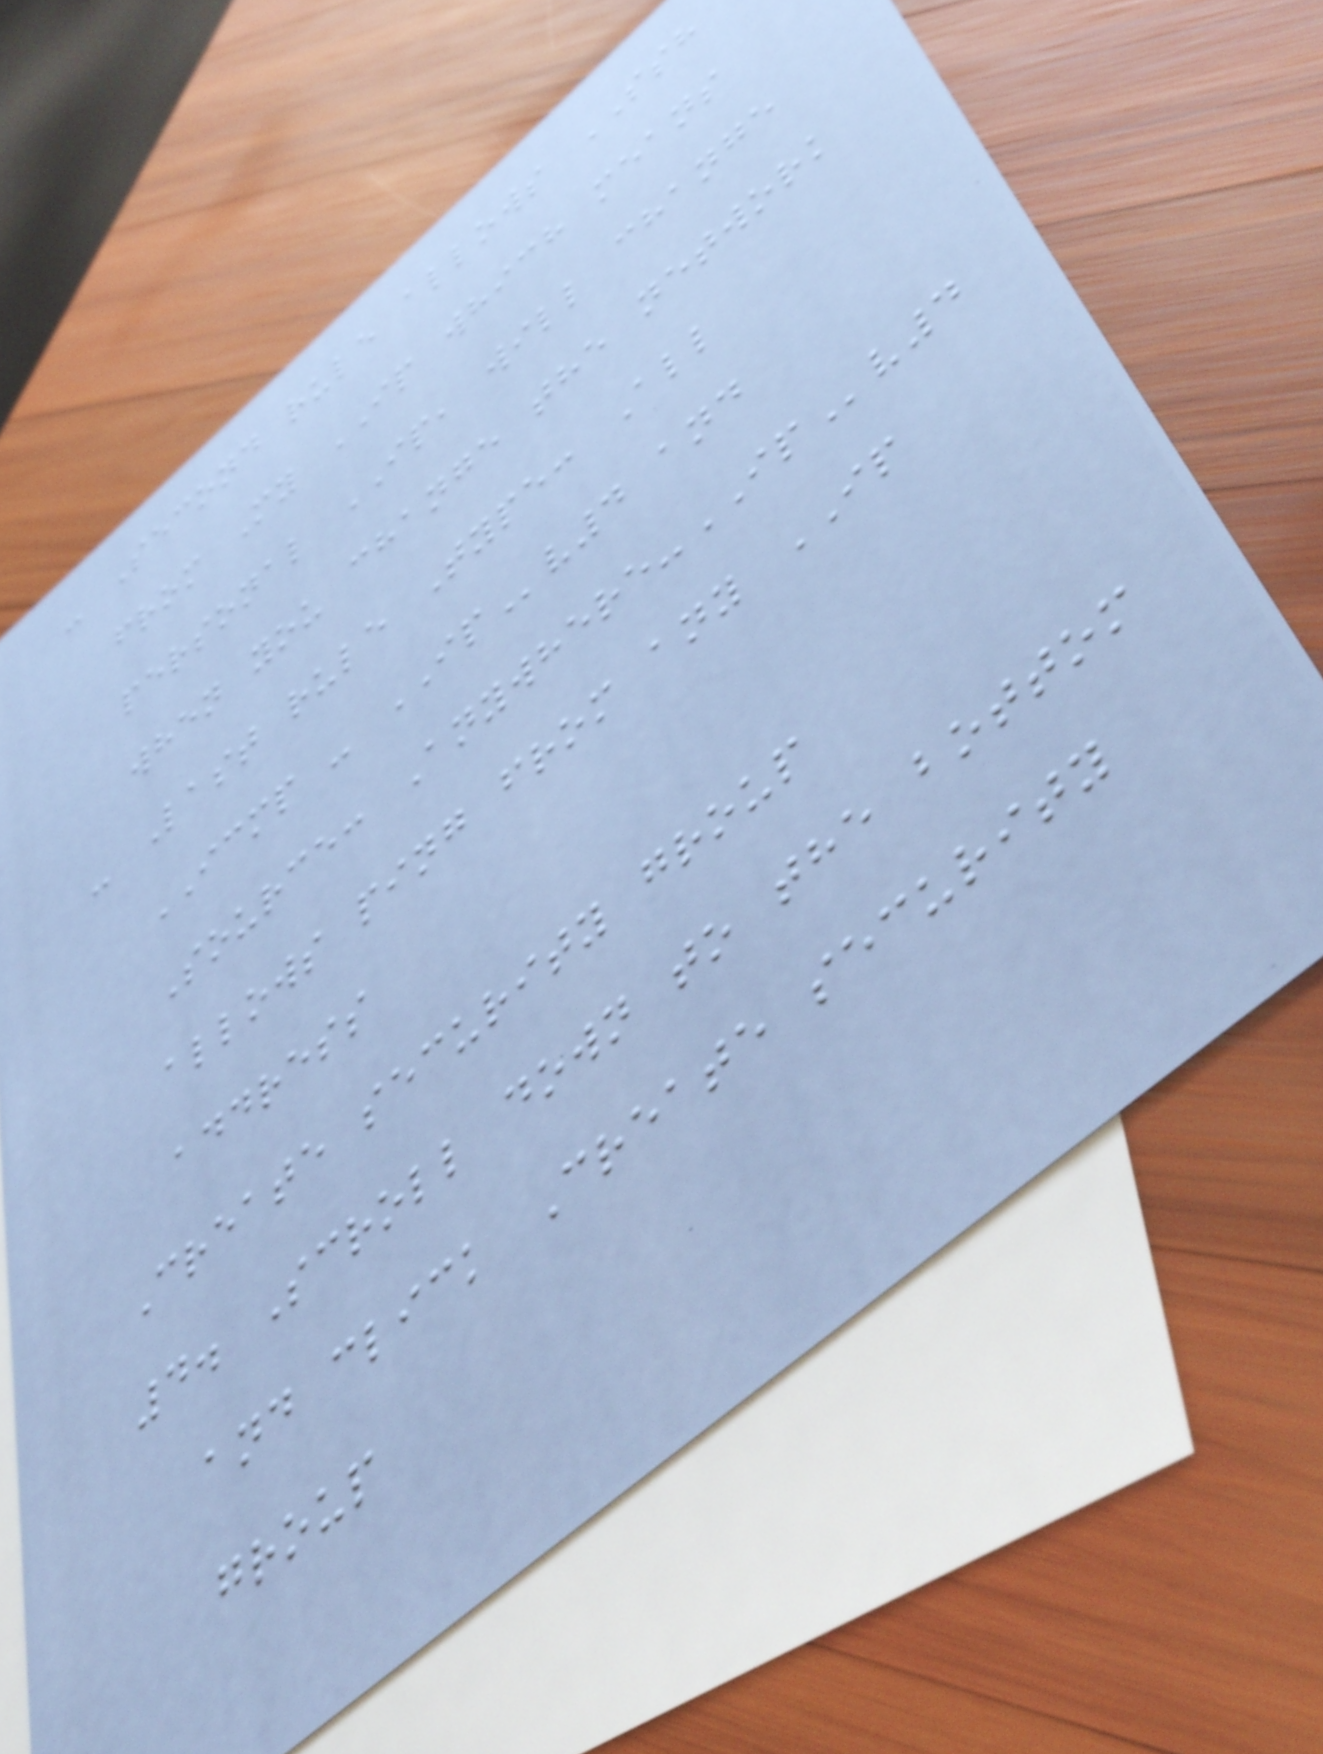- Second rule allows SSH
from My IP which means
personal IP, will change
when you change the network
- Last rule Type: All
ICMP - IPv4 and
Source: Anywhere-IPv4
allows ping from any IP
address
Create security group
4. Scroll down to the bottom
and click Create security
group
